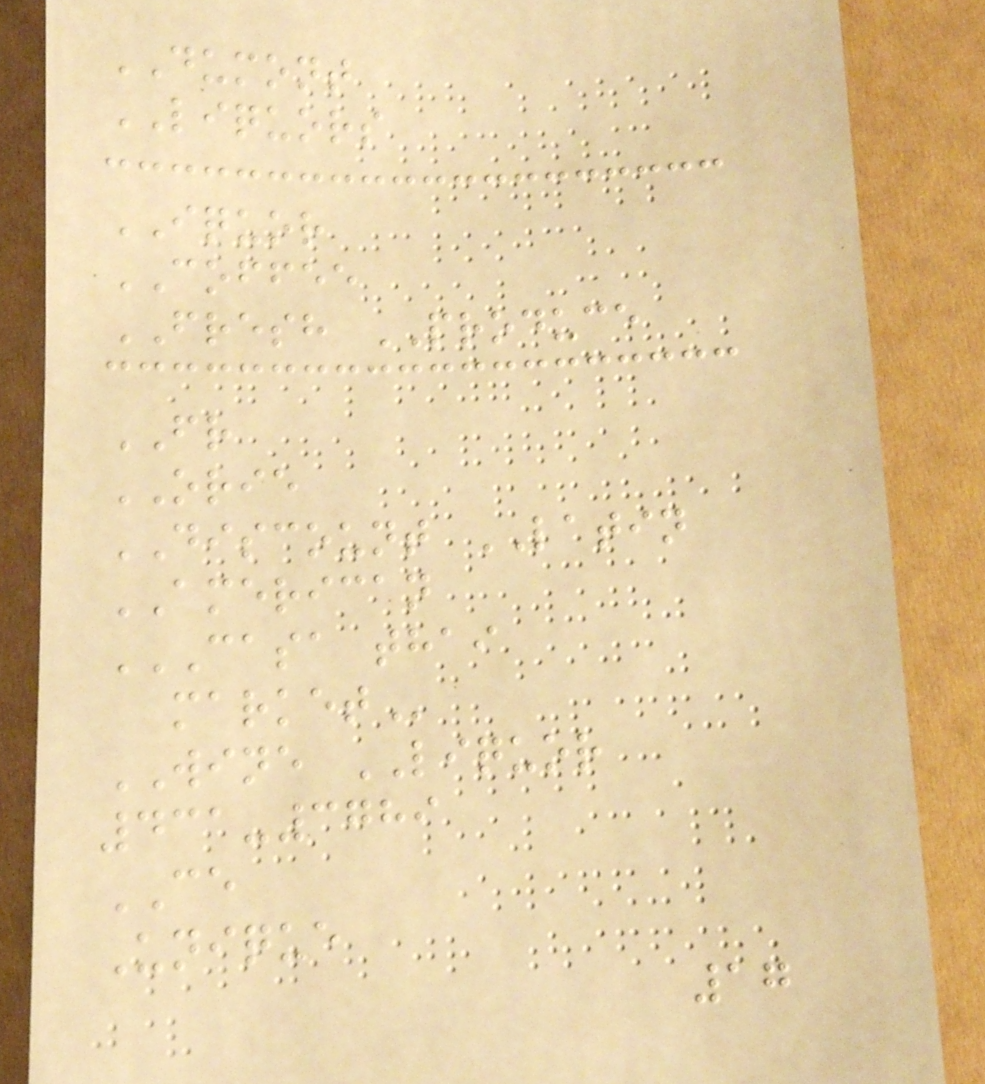DUMONT
LIQUORS
IQUOR
COFFEE
FRESH PRODUCE
FR
ORIE
DISCOUNT LATIN
AMERICAN
CASA THAI
MARKET
WINE LIQUOR
431-3789
CE
Unique
17
